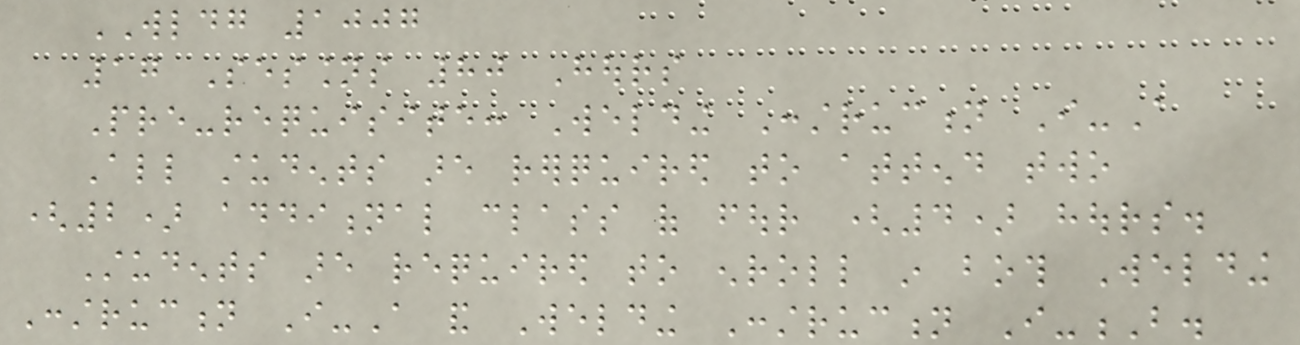WLDG 1007
17 Sessions 80 Hours
Pre-requisite: Welding Construction I-A
All students are rerquired to attend two
(2) additional class of four (4) hours.
Students are required to enroll in both Welding
Construction I-A and Welding Construction I-B.
